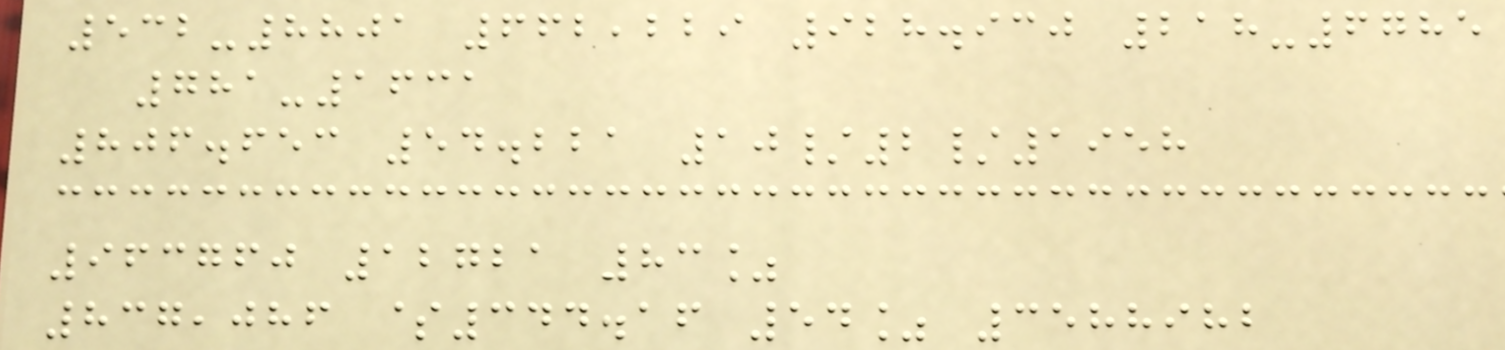532-8801 662,229 928.930 218-6785
781-1631
806.653 54.221 10/2/1958
963760 12721 83%
837,086 $344.16 54% 3588982
